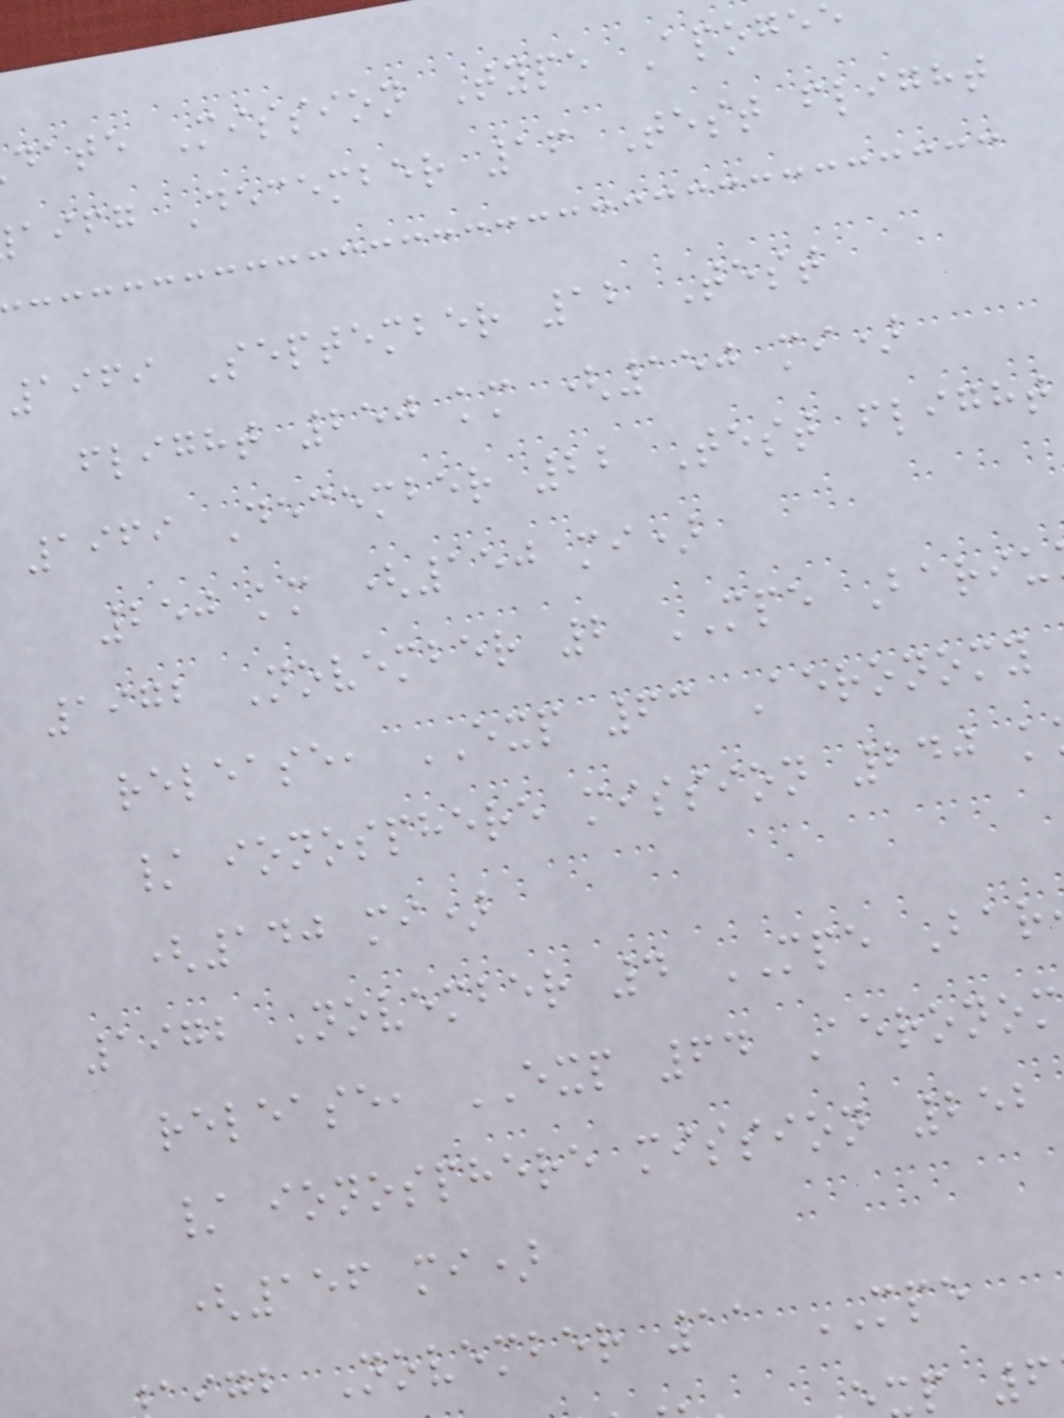date Mission Type Apoge
aifg December 16 Test flight
1969 September 12 Test
flight 250 km (150 mi)
1969 December 22 Test flight
250 km (150 mi)
1972 November 2 MPE Bariu
release, EXP 63 Aeronomy
/ ionosphere mission 240 k
(140 mi)
1972 November 4 MPE Bar
release, EXP 64 Aeronom
/ ionosphere mission 252
(156 mi)
igb November 11 MPE
